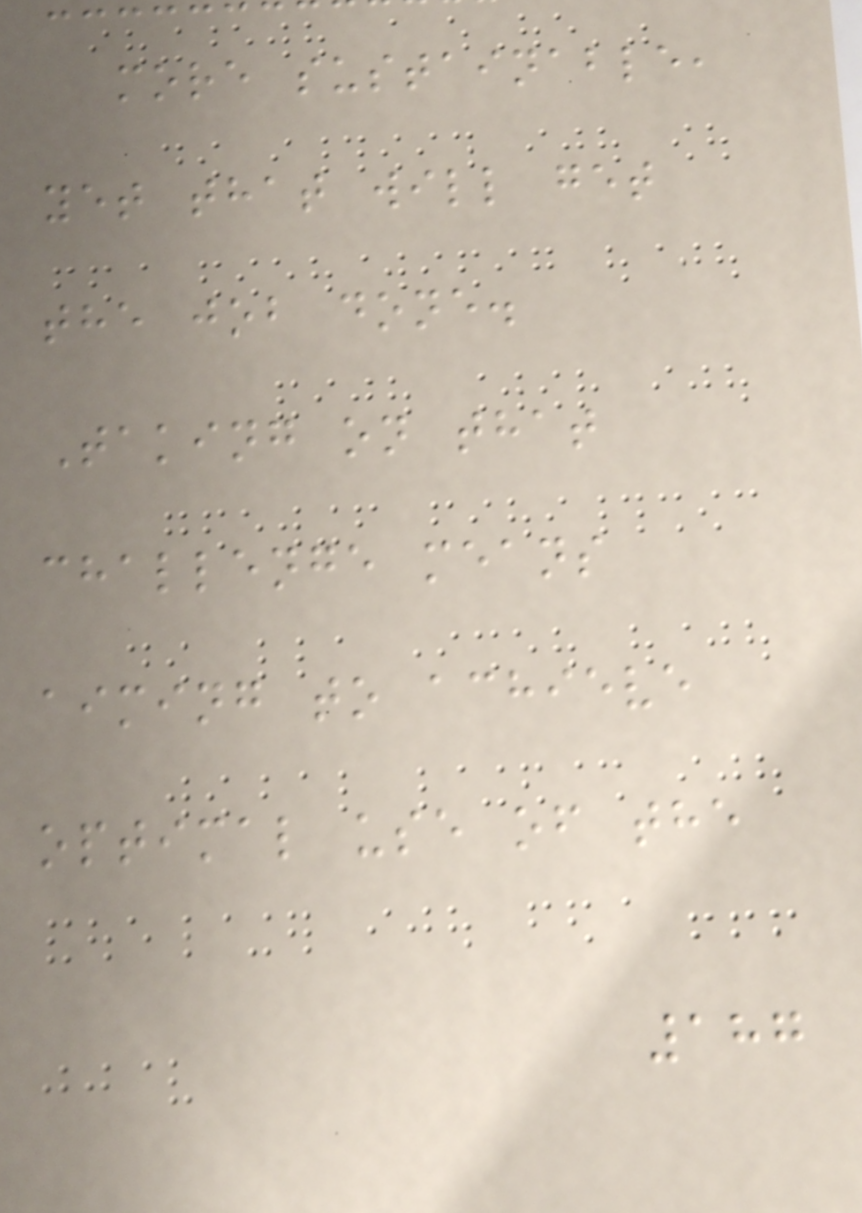more sustainable,
yet that will get
the job done.
Taking on that
challenge means
aiming to achieve
optimal use of the
187
